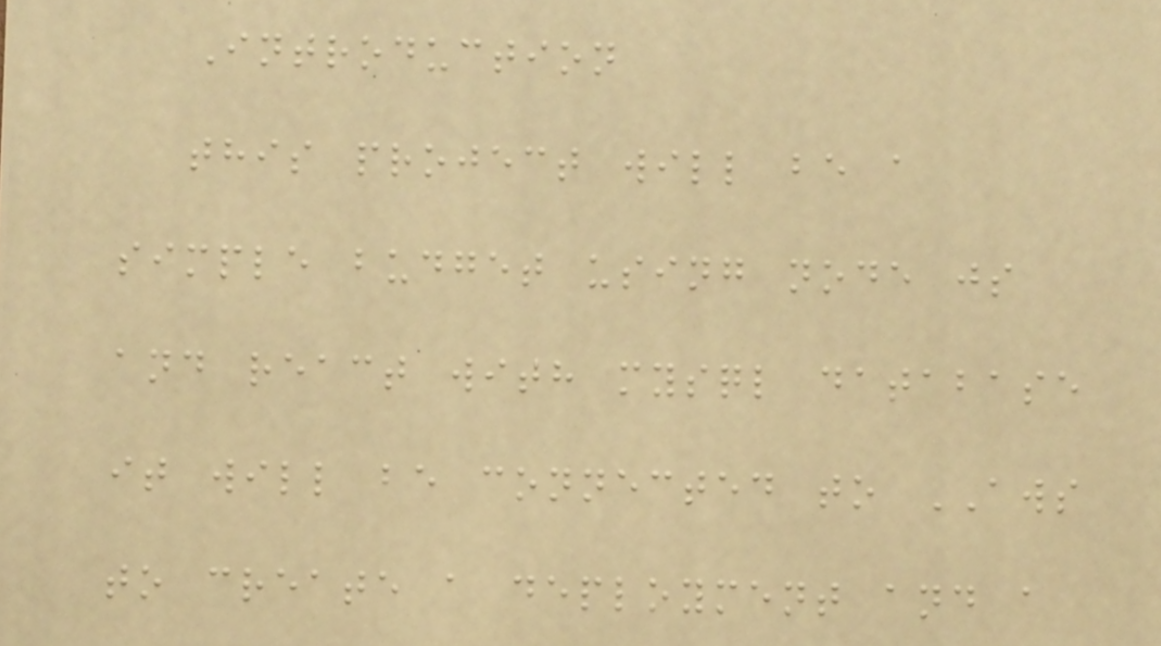Introduction
this project will be a
simple budget using node js
and react with mysql database
it will be connected to AWS
to create a deployment and a
